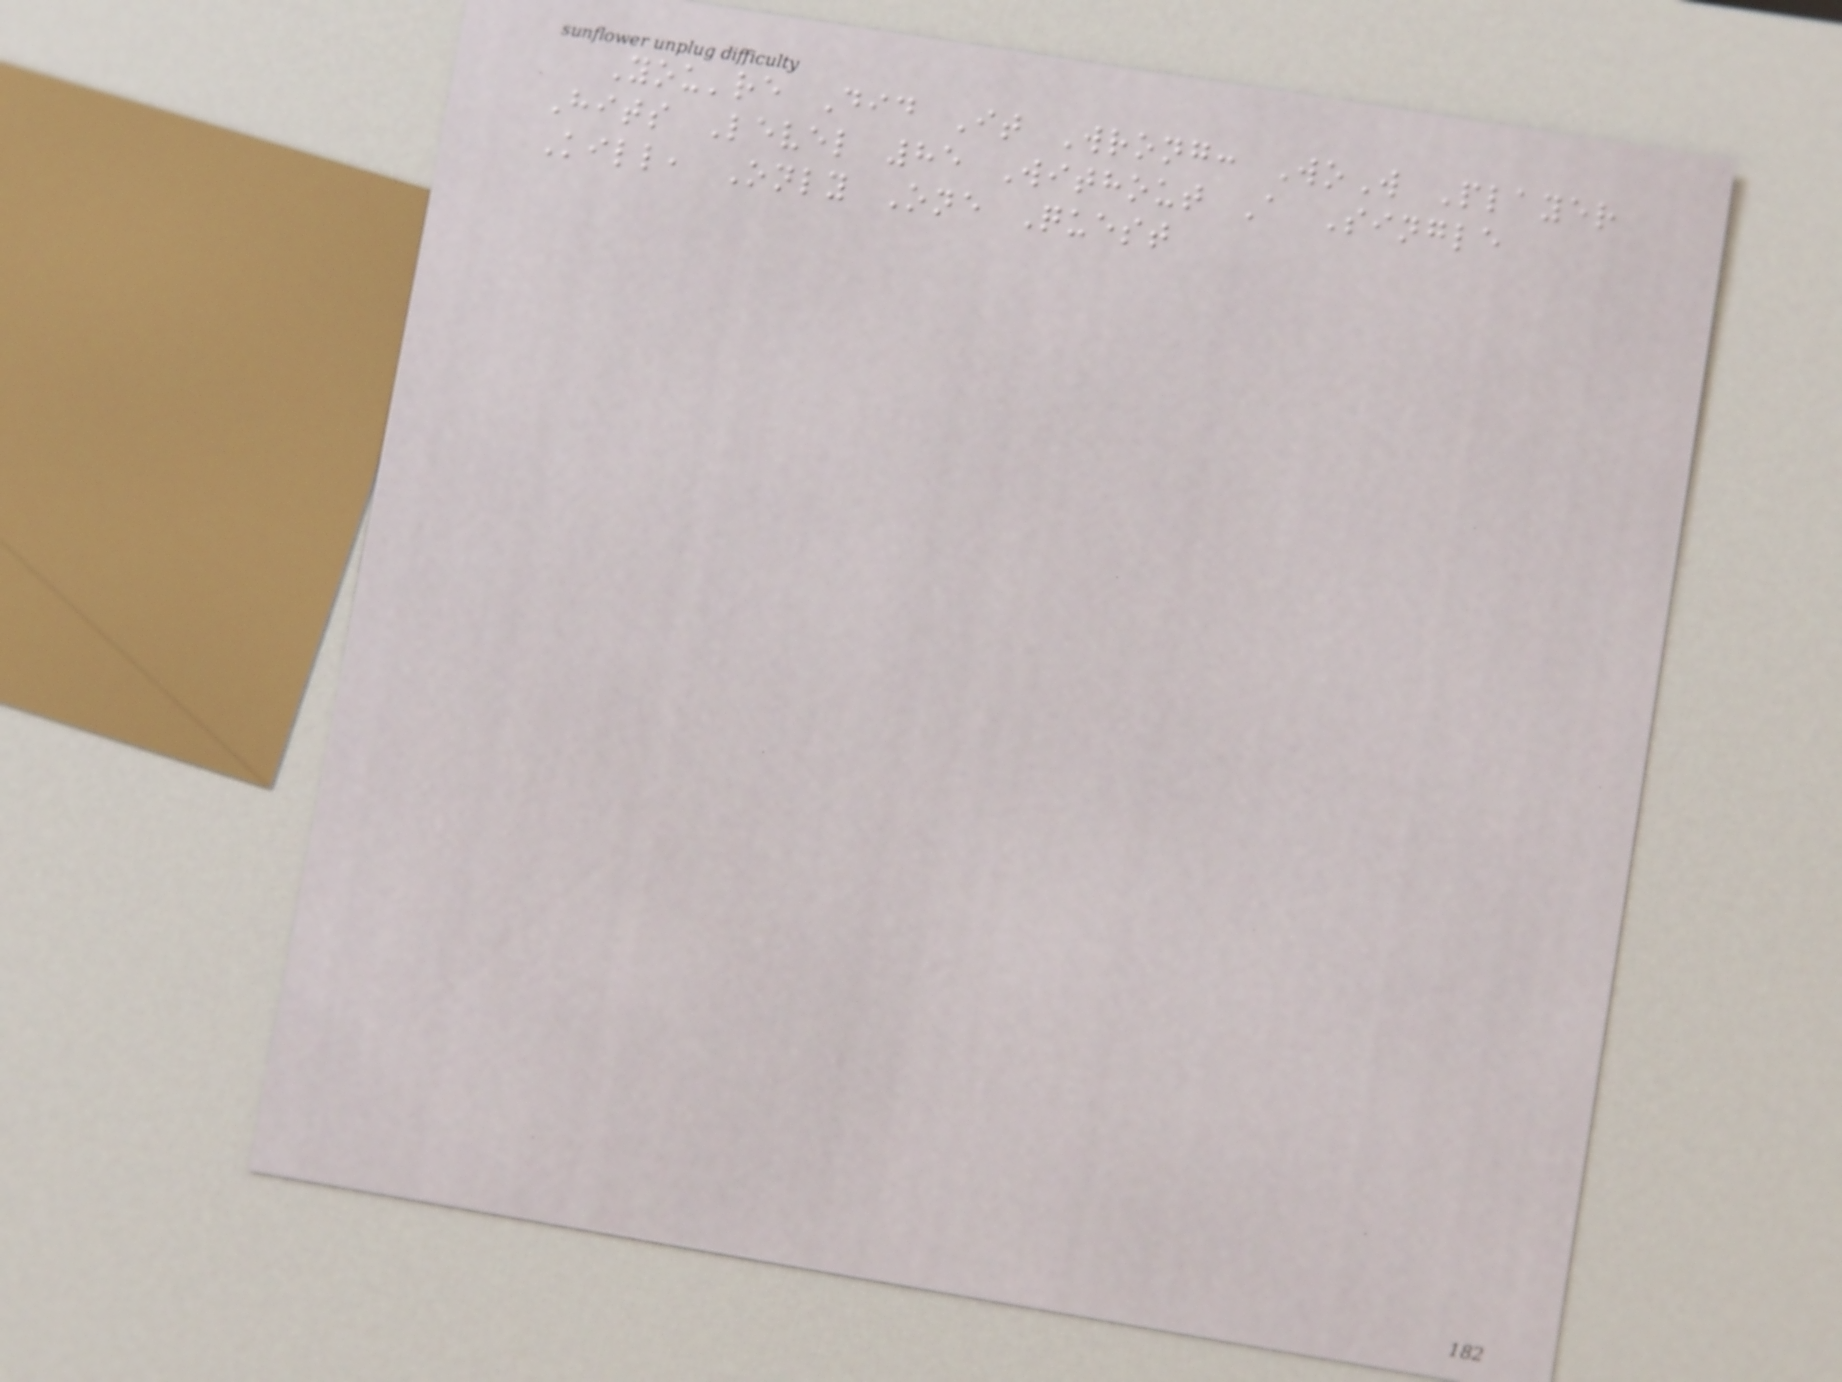You're Did It Wrong: WoW Player
Hits Level 85 Without A Single
Kill, Only One Quest
